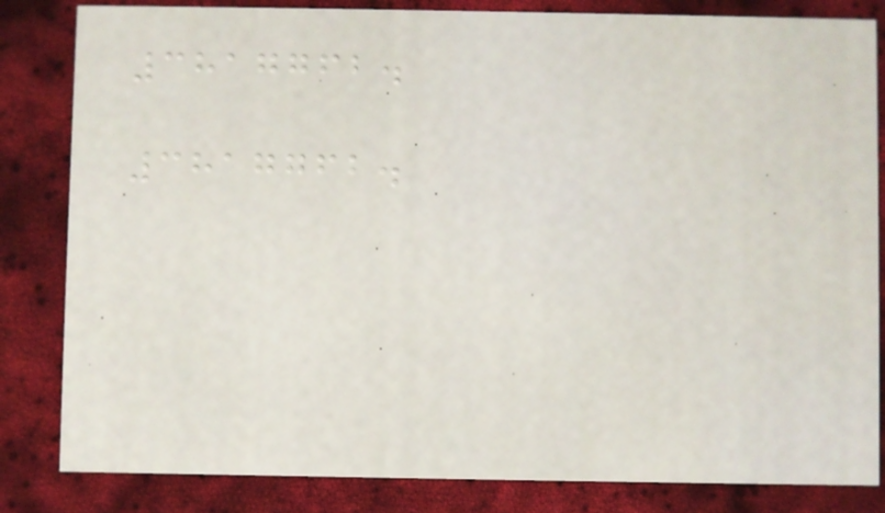3817762.
3817762.
